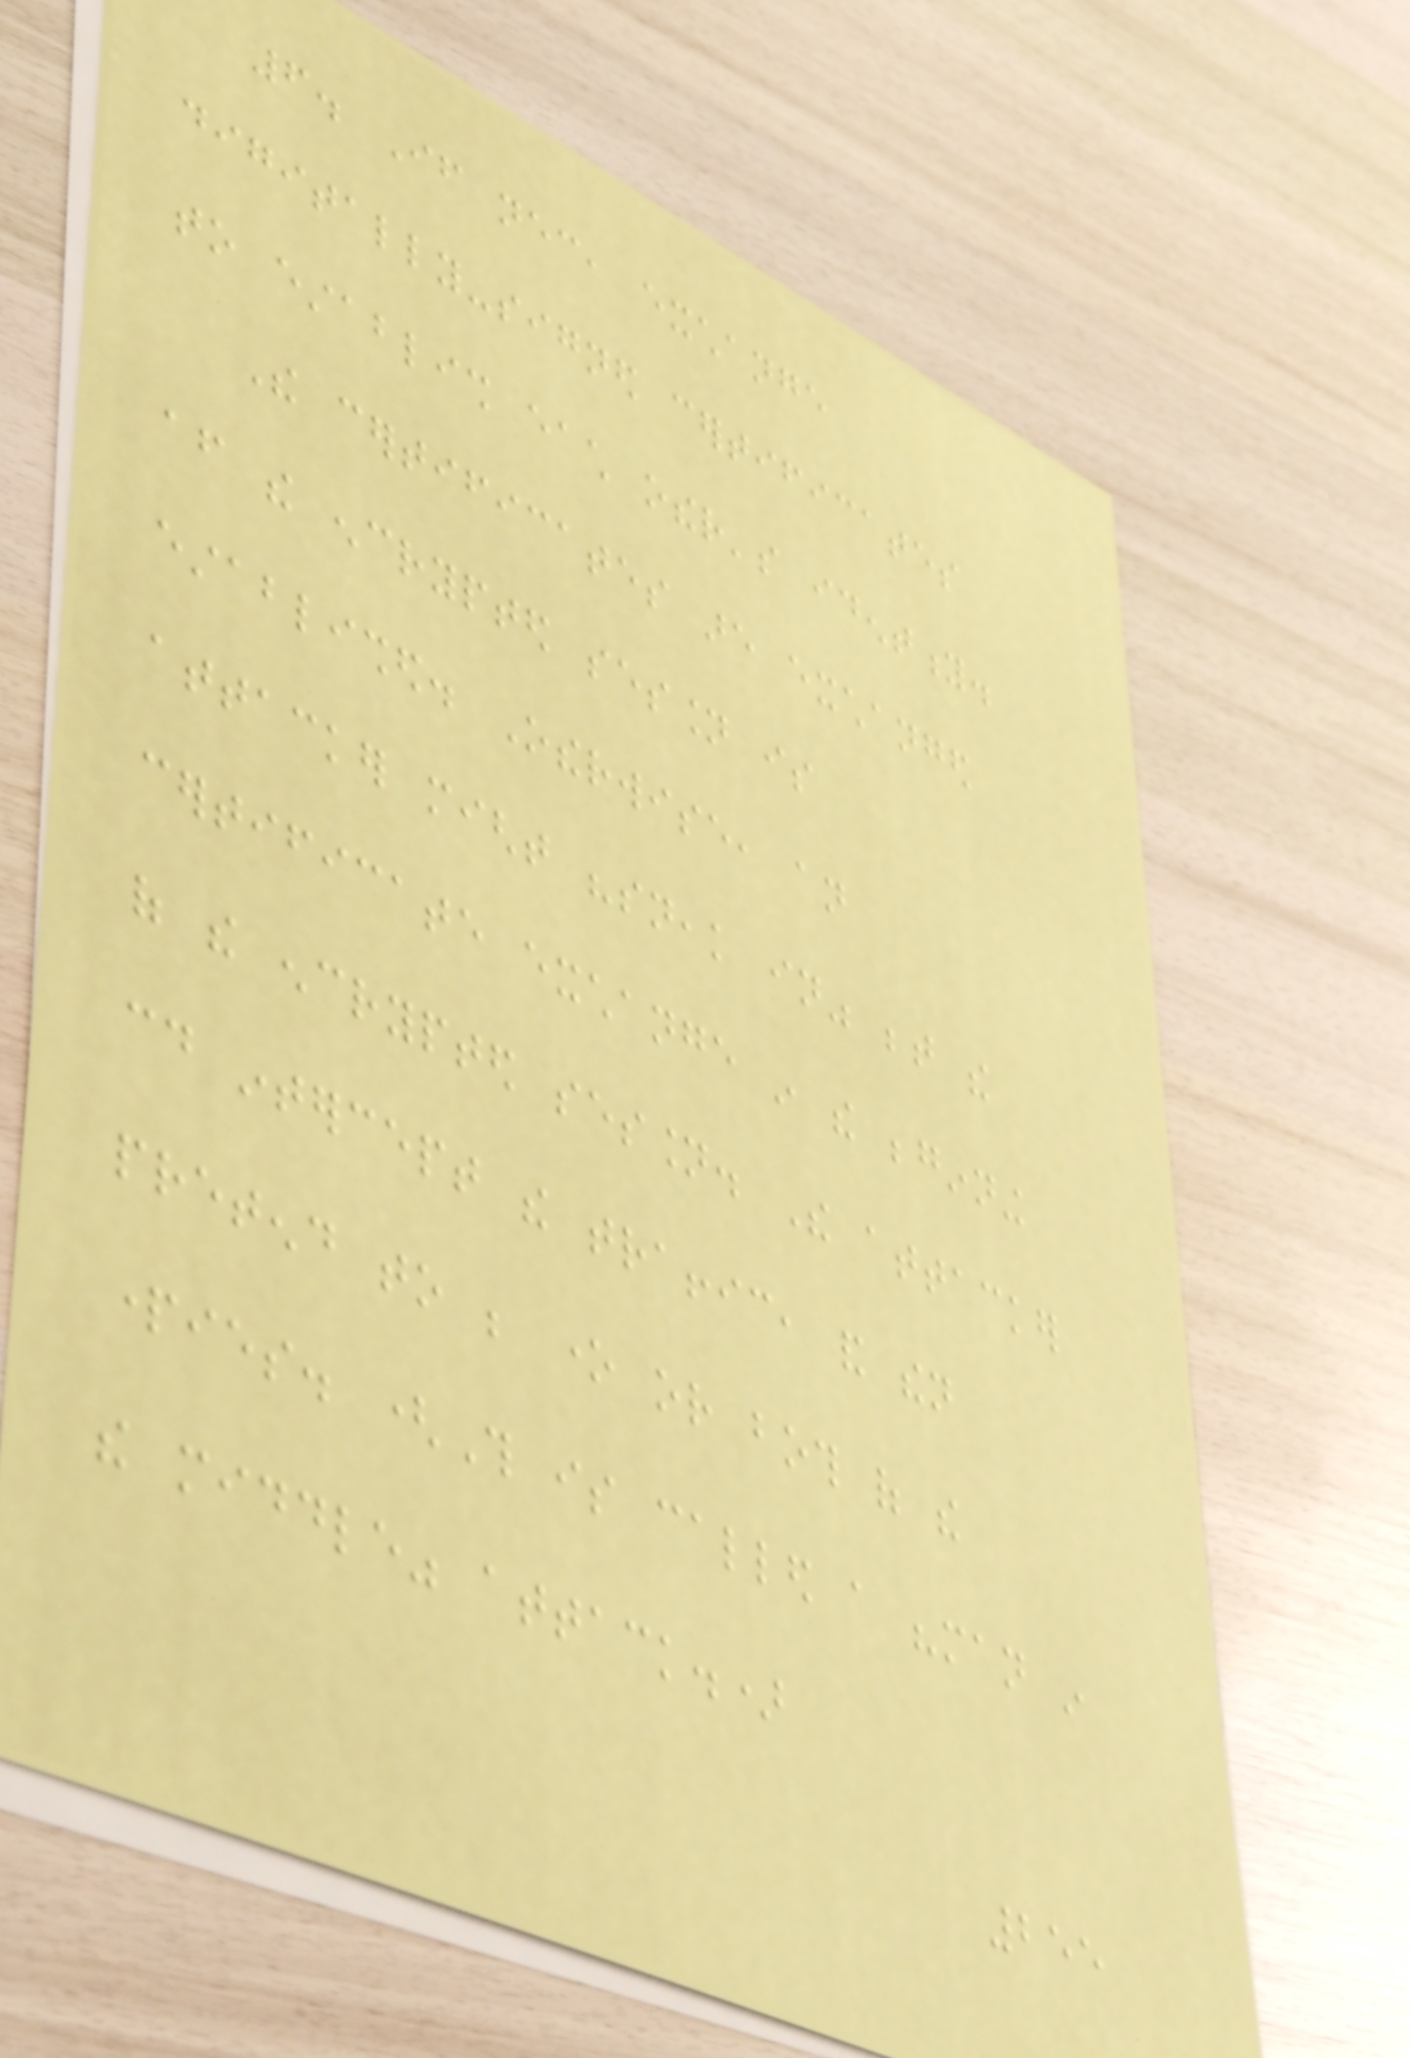6. If necessary, exchange
digitally-signed certificates
to establish each other's identity.
The certificates are exchanged
after the encrypted session is
established. Otherwise, an
attacker might "sneak in" between the
certificate exchange in the beginning
of the encrypted session. The attacker
could intercept the traffic, and then
pretend to be one or both of the
parties. (This is called a "man in
the middle" attack.)
255
